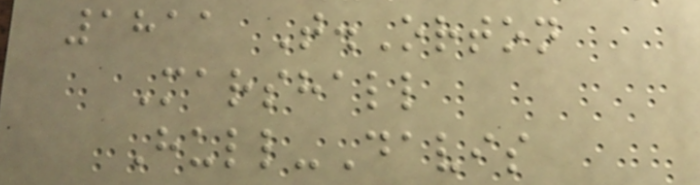1811 T.Orton
Marshall
Hull-Davis
